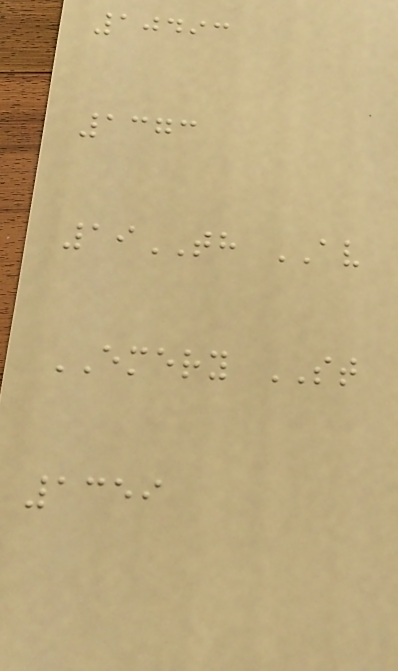10493
1373
19TH AV
EMERY ST
1359
